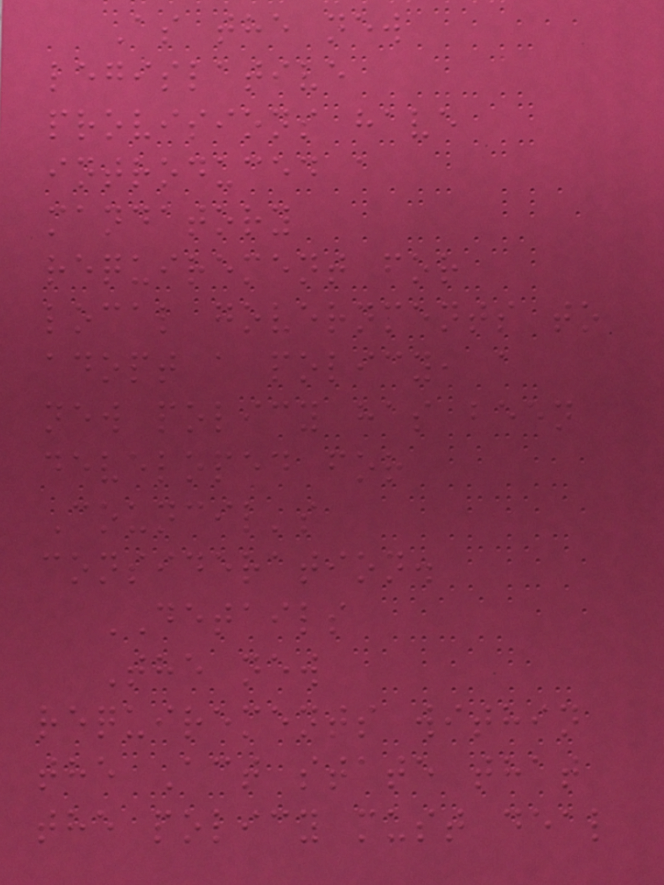As the new
legislative
provisions have
introduced a
mandatory
requirement for
local governments to
adopt a policy, a
new policy has been
developed for
Council's
consideration.
DETAILS
The new
requirements within
the Act state that
the policy must deal
